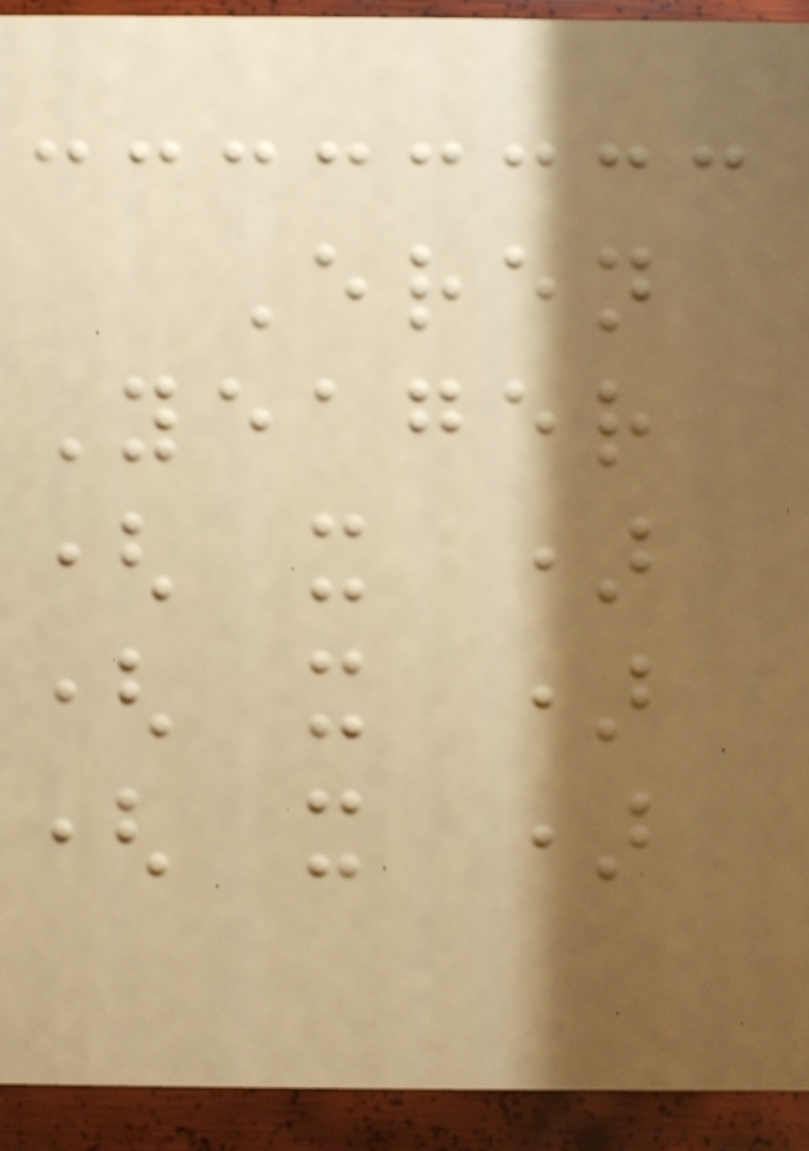Eren
Yeager
( x )
( x )
( x )
